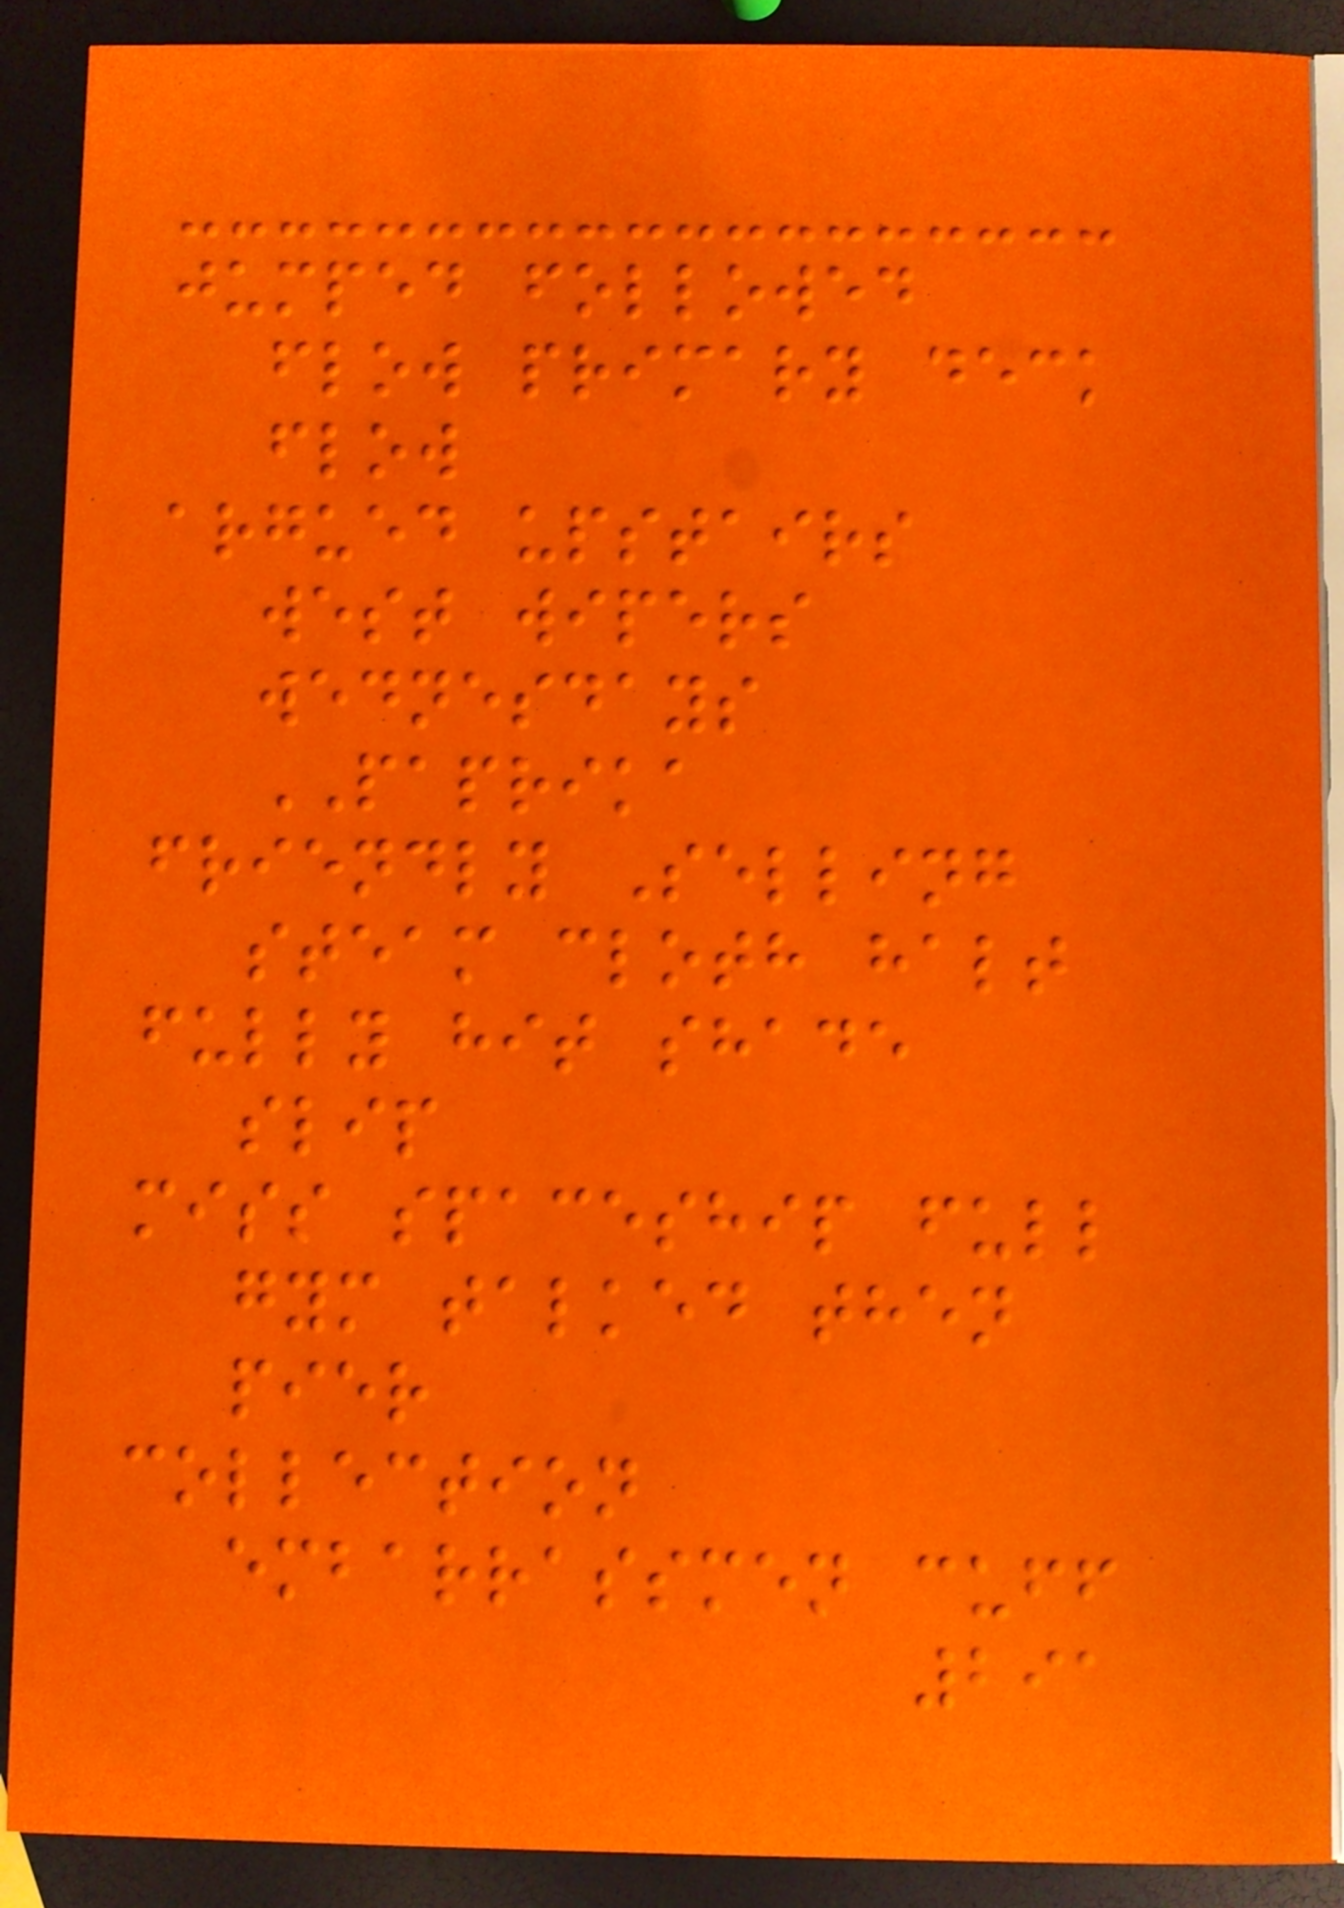jumped followed
flow primary deck
flow
argued upstairs
west wipers
wednesdays
PAPRIKA
friendly Selling
steam cloth halt
fully hit shade
slip
miss spaceship full
gym talked then
pier
collection
embarrassmen cuff
291
